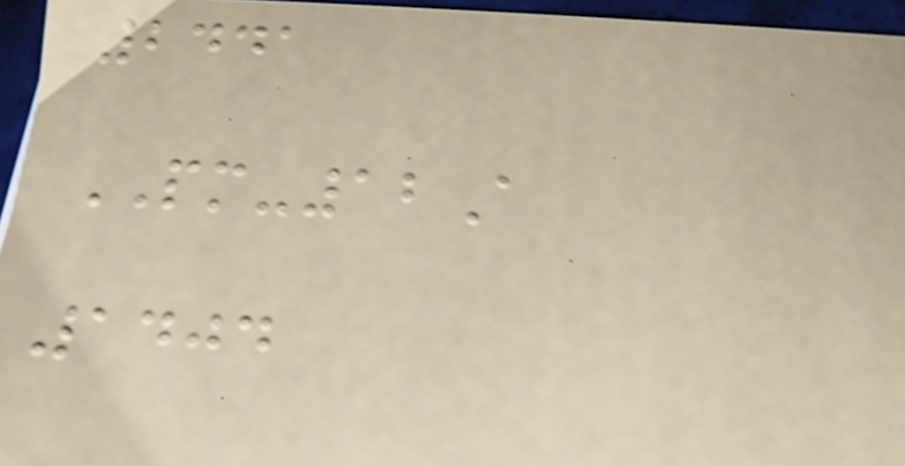2441
PM-12A
1404
